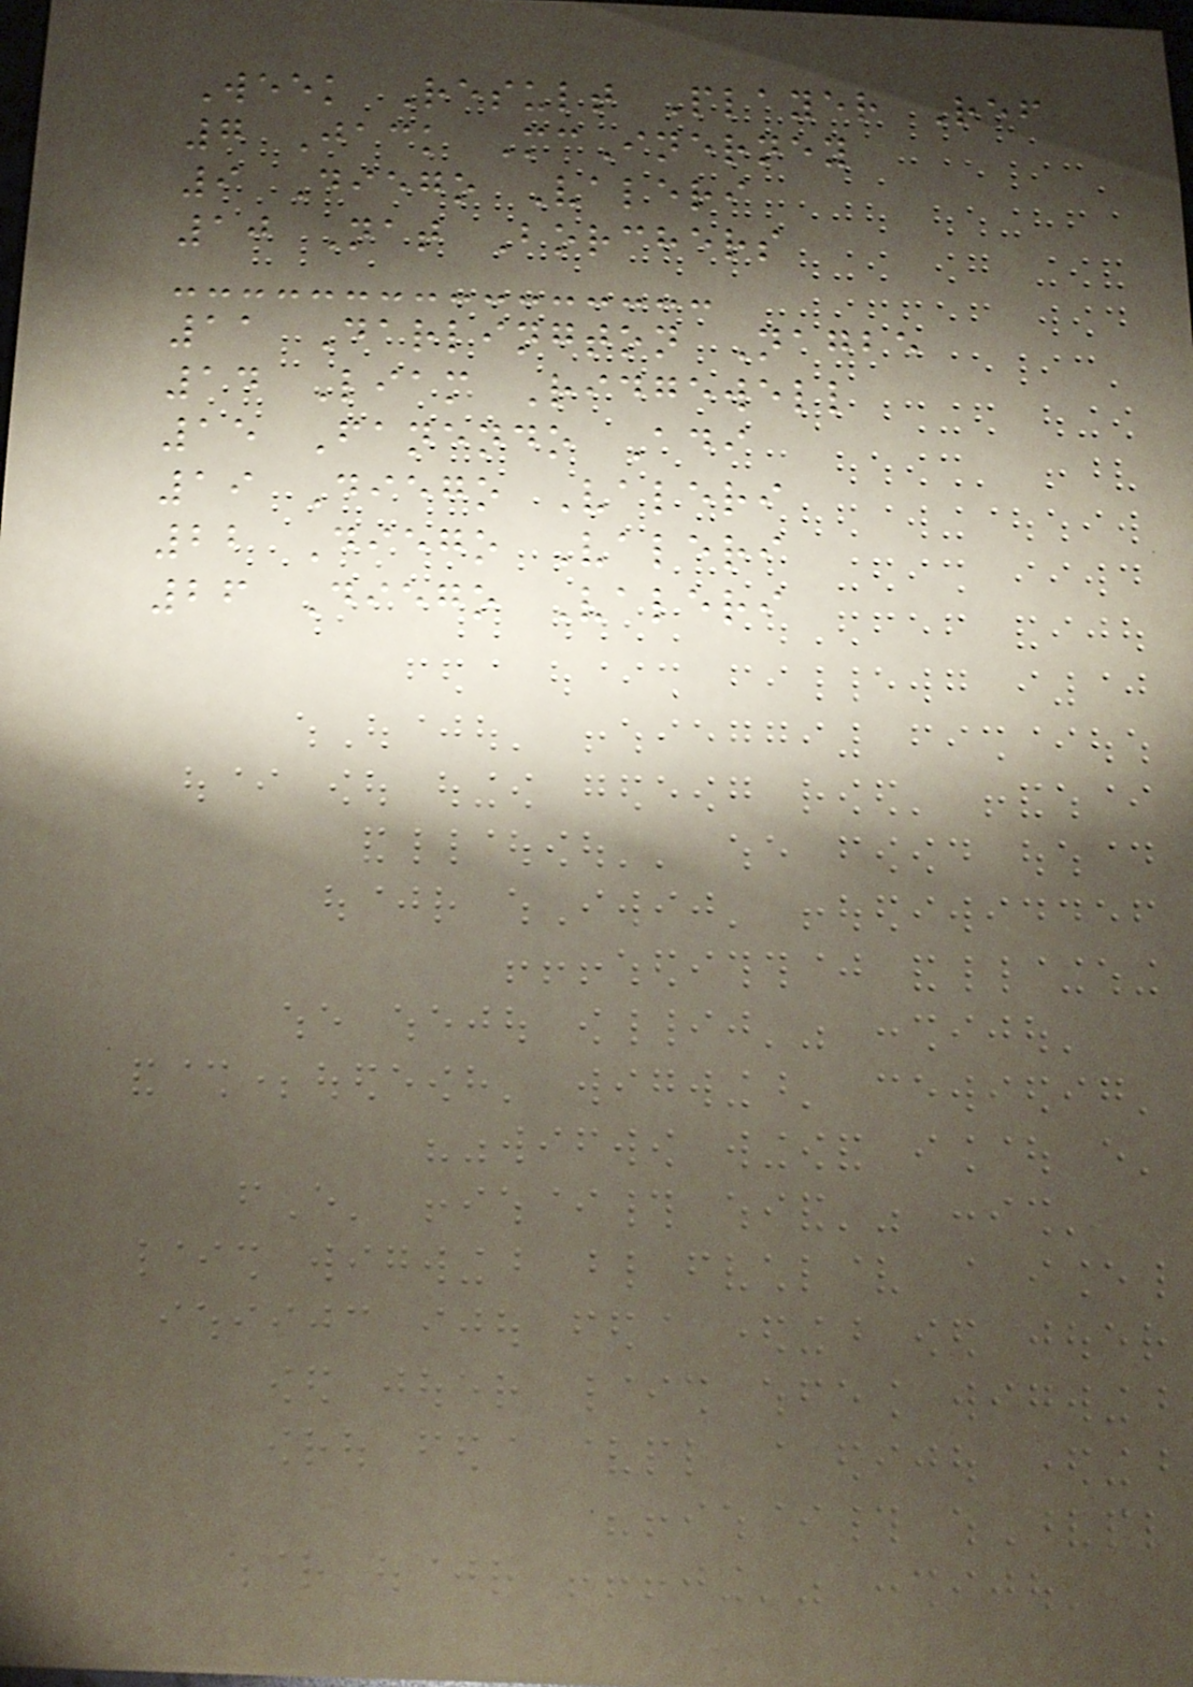Week Result Player Ref
7 Jack McInerney
9 Diego Valeri
10 Nat Borchers
11 Darlington Nagbe
14 Liam Ridgewell
15 Fanendo Adi
19 Diego Valeri
22 Diego Valeri
26 Diego Valeri
